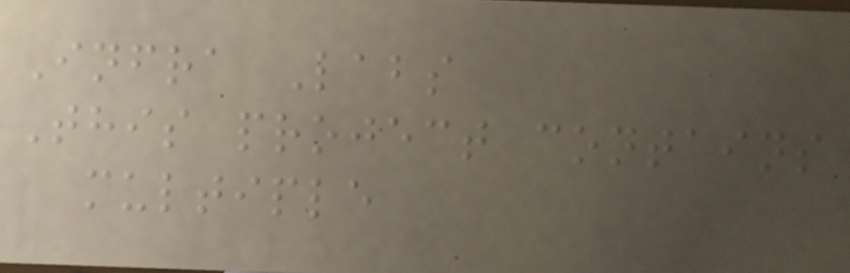Infra Labs
This project contains
multiple
